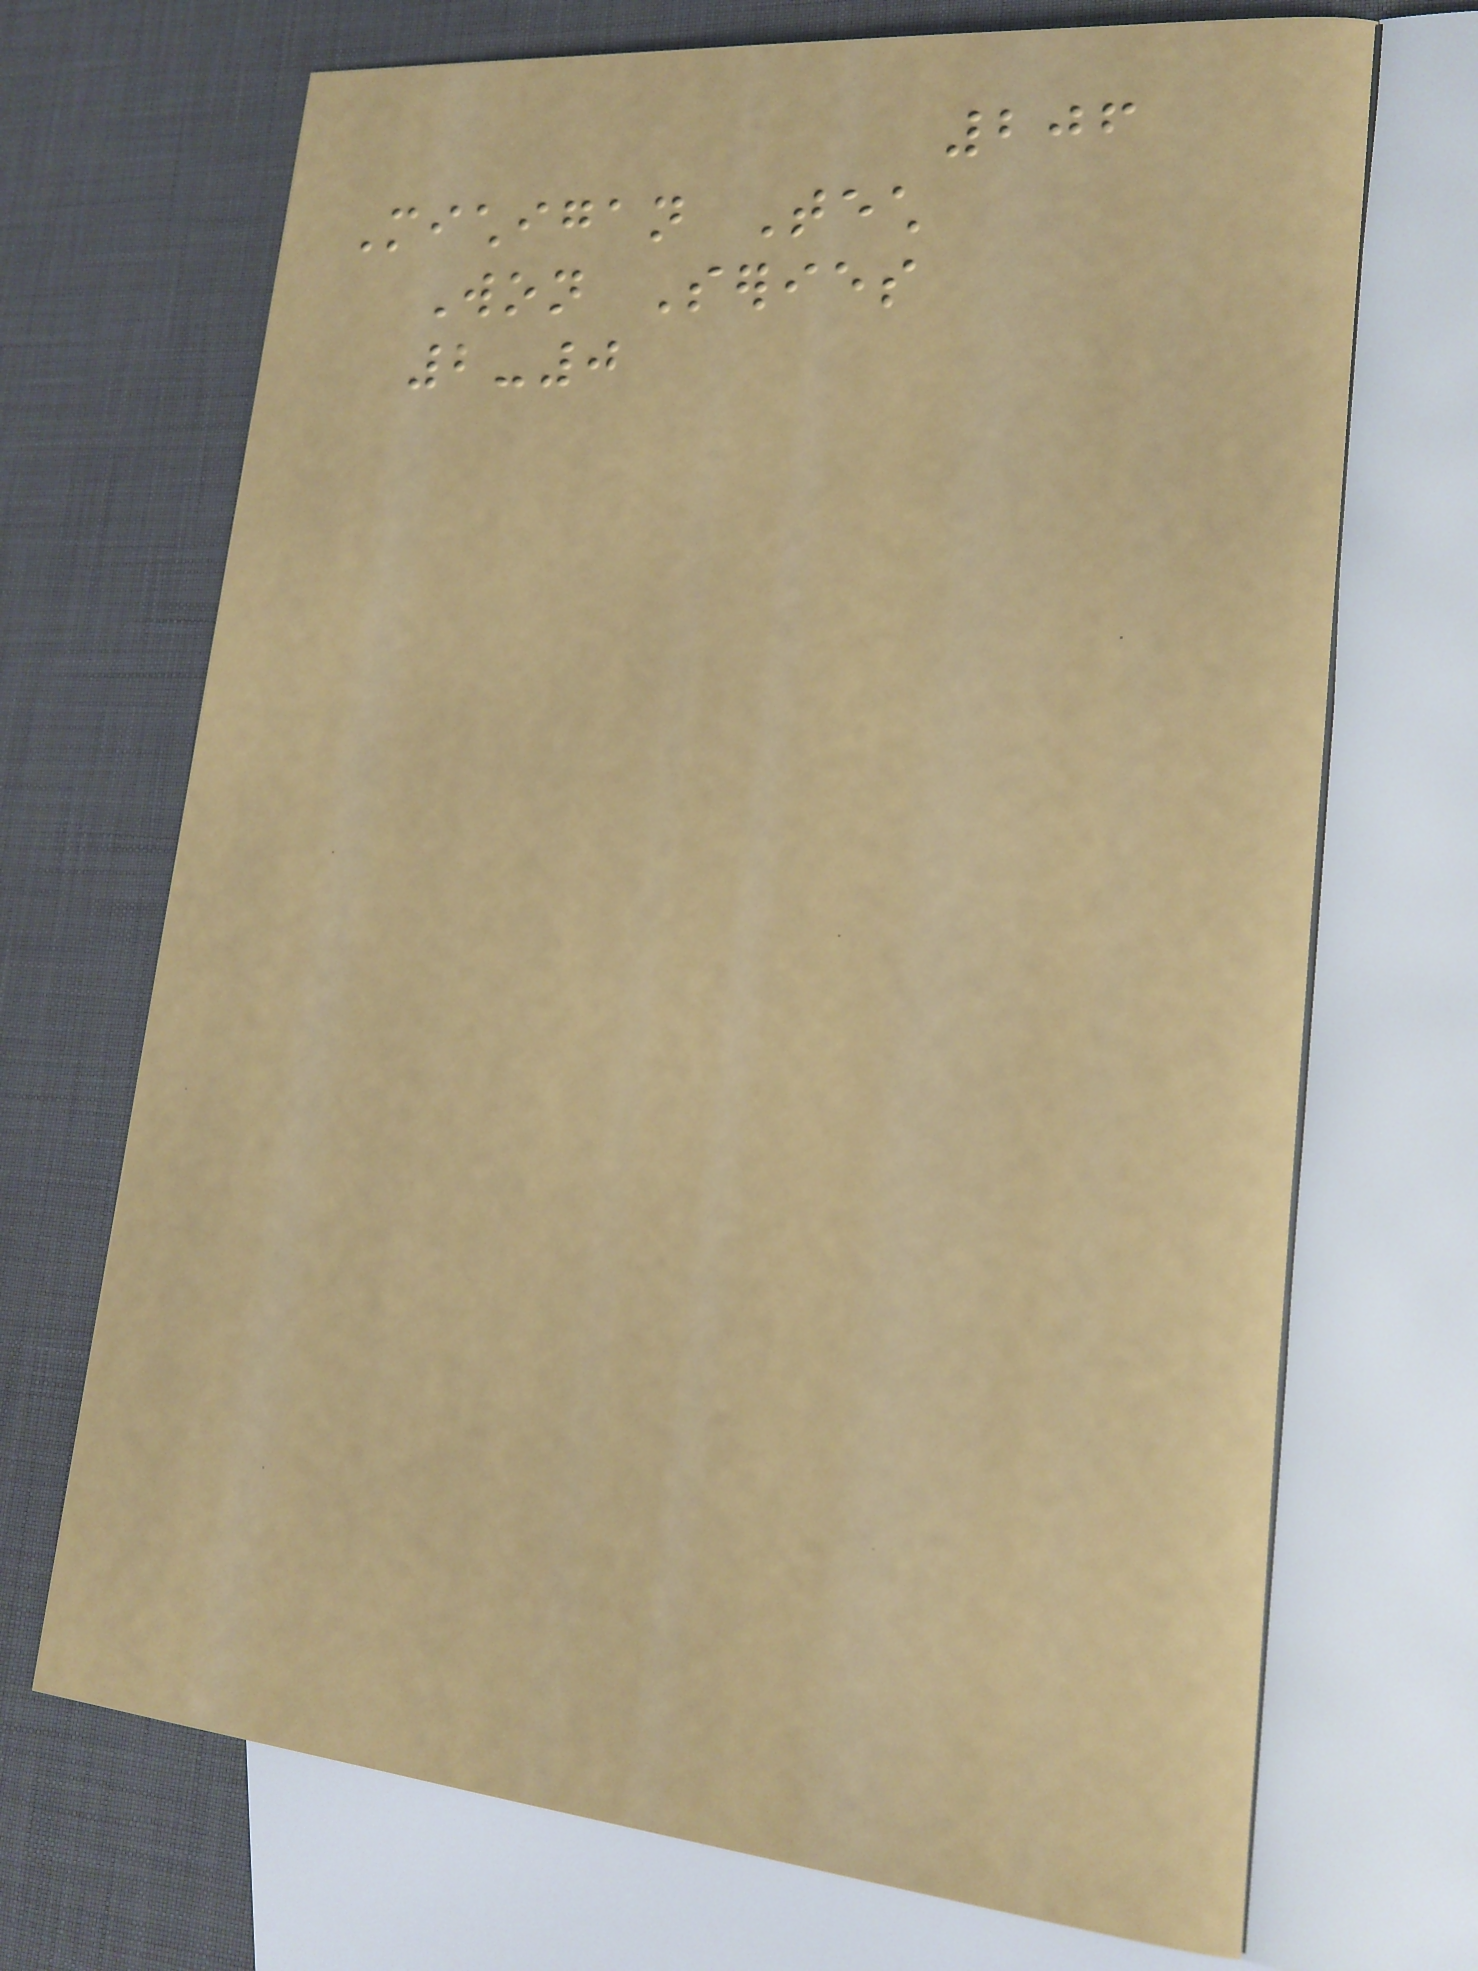206
Michigan Tech
Won Series
2-0
